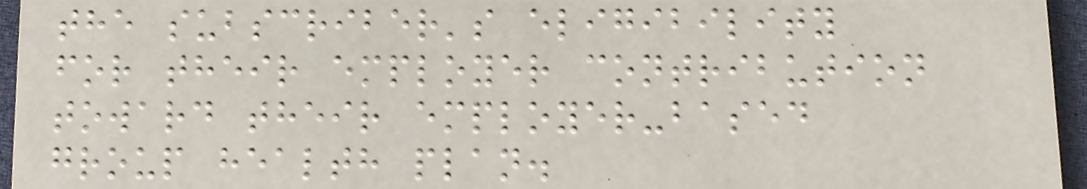the subscriber's eligibility
for their employer contribution
toward their employer-based
group health plan.
